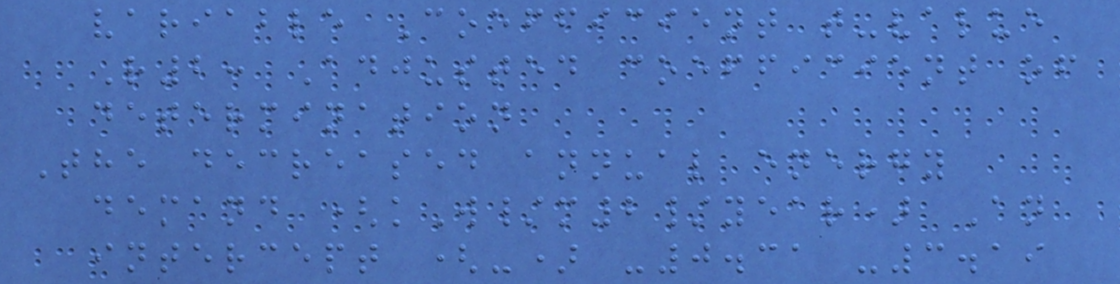variable Coefficient t-value
R2: Adjusted coefficient of
determination
The decreased annual energy
demand (kW/m2/year) An
intercept (-) -0.31 -3.19
